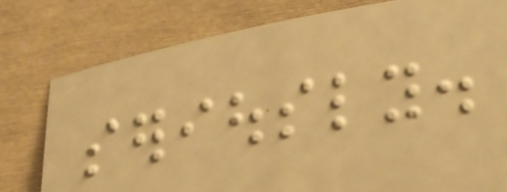seriously.
